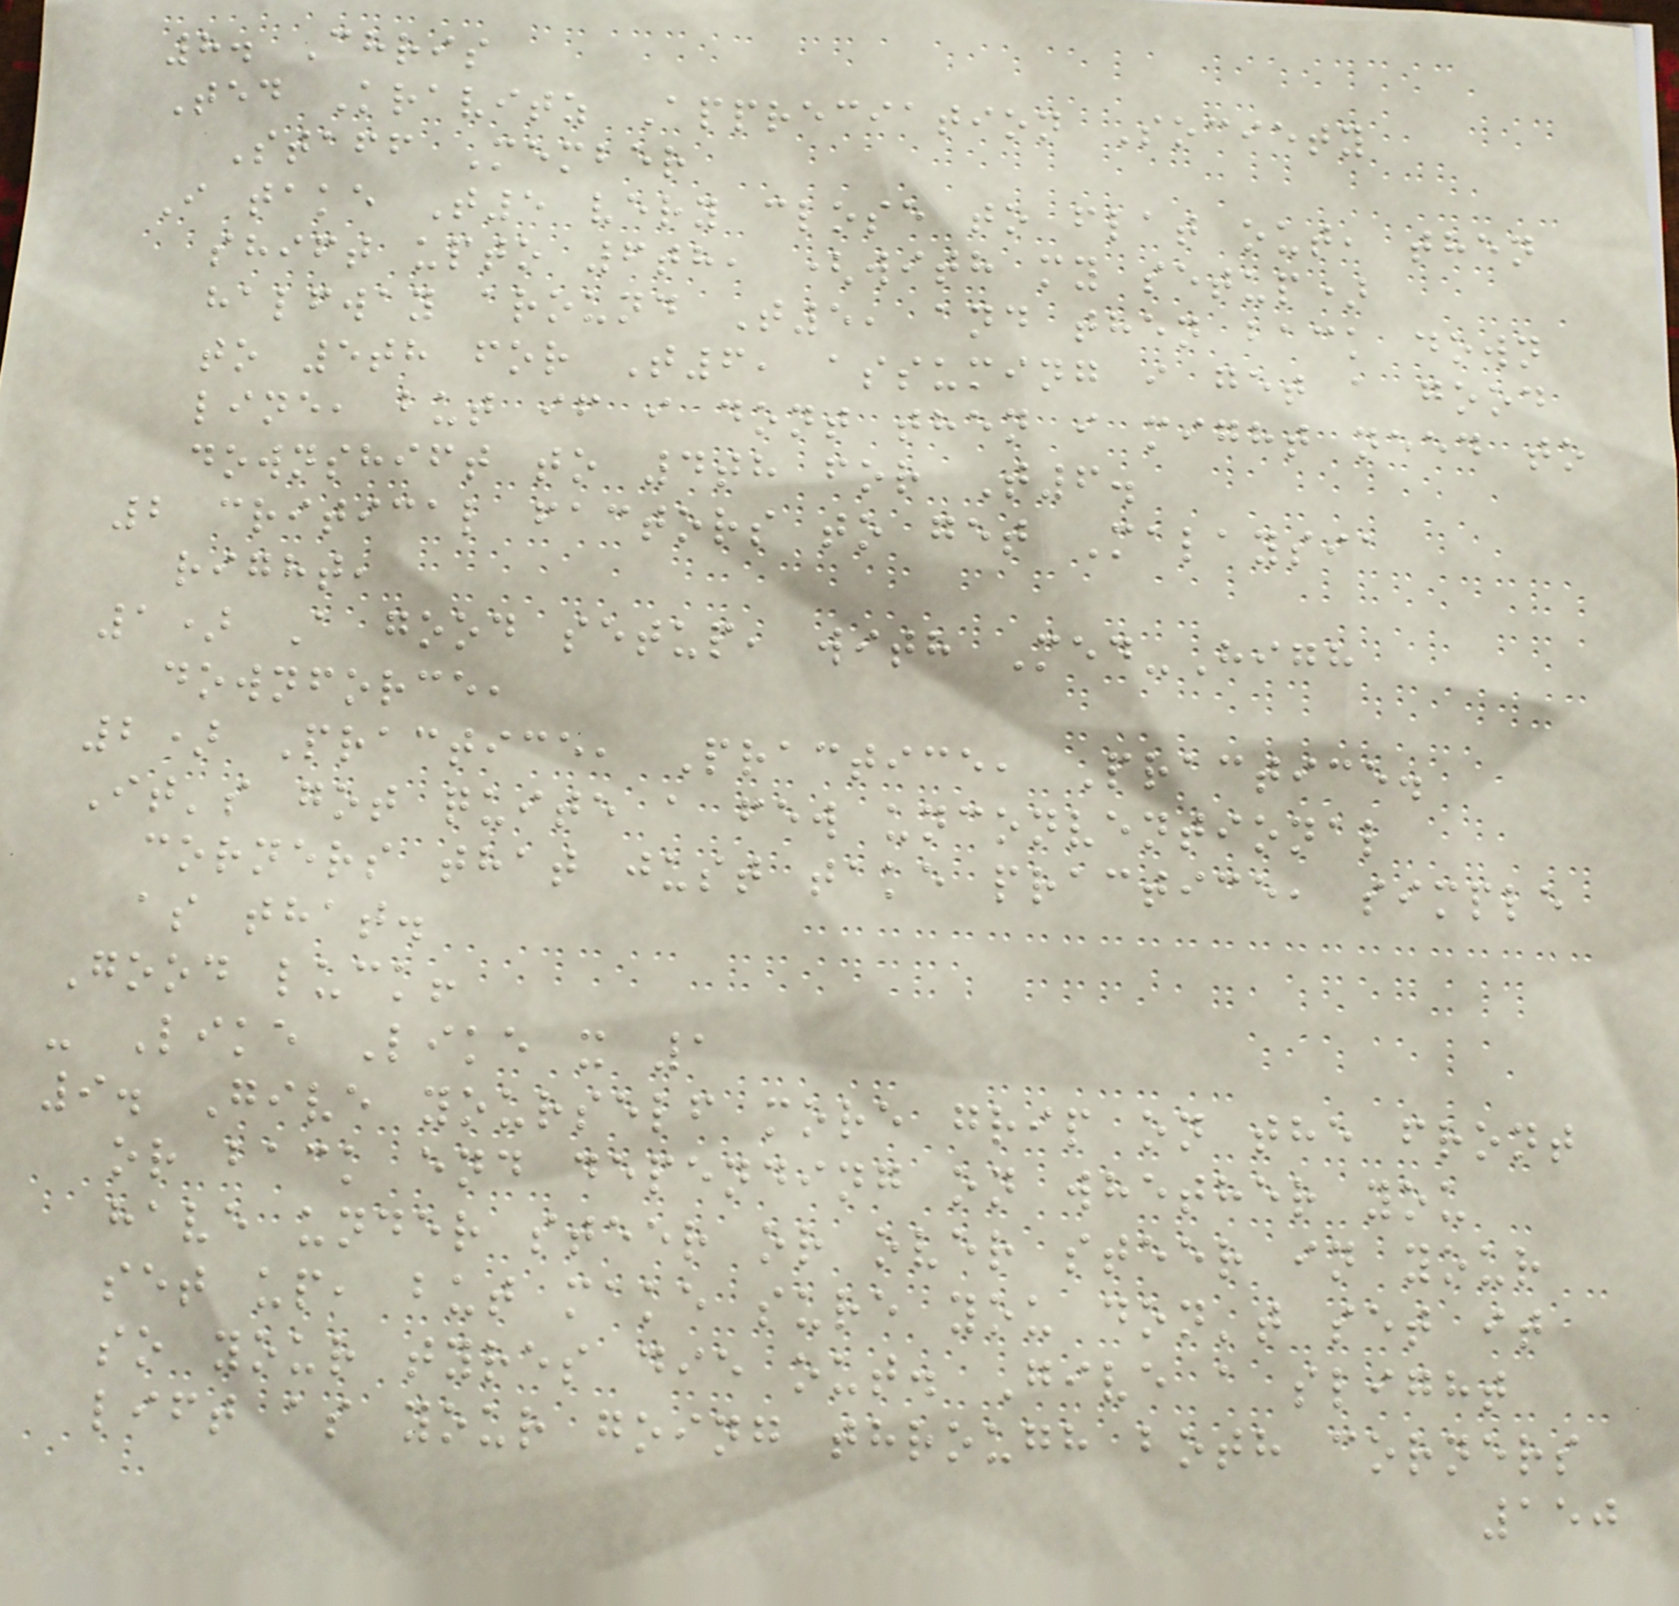8. Chris
Ted Kravitz Appreciation Society
Staff Member
I take T5 very close to flat out, then
shift upto 6th, (with my setup)
halfway around T5, and then back down
to 5th for T6, assuming i get a good
line, but if i dont then i might need to
downshift to 4th for T6.
2 critical factors to get Malaysia
right,
1) A good setup, with Med-High
downforce,
2) Practice, Practice, Practice.
It's got quite a few unconventional
corners that just take practice, simple
as that.
Good luck!
- Like Like x 1
9. Give yourself more grip on the front
or back end depending on whether you
have under steer or over steer in your
set up, but make sure you don't set it
so your tyres die out. Give a slight
lift as your going through both corners
150
